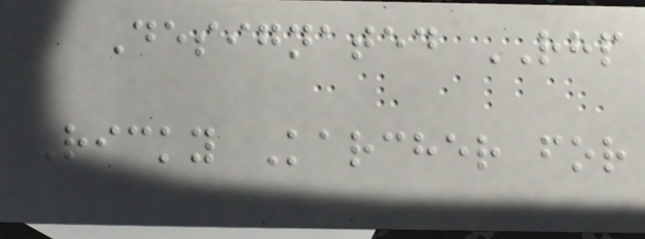Designated RHP
Ricky Karcher for
